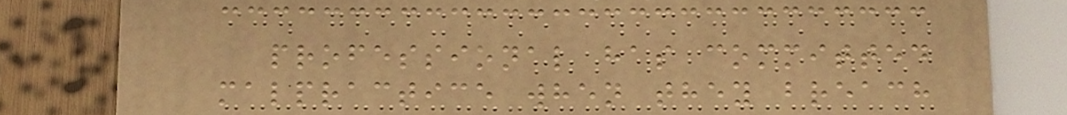professional has committed
malpractice when they breach
